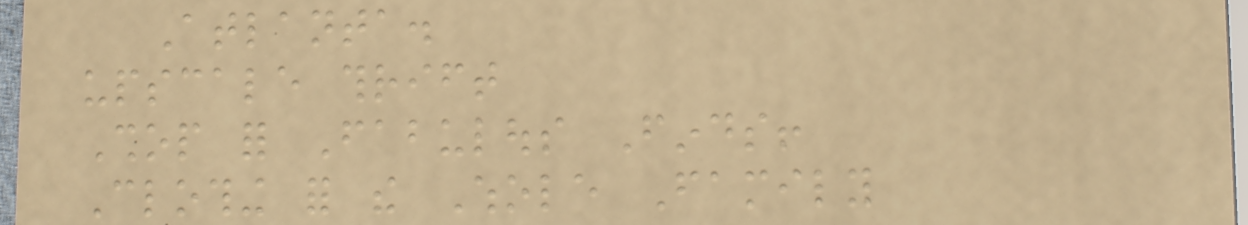Atlanta.
upscale thrift
Shop for Fabulous Finds!
Clothing for the Whole Family
